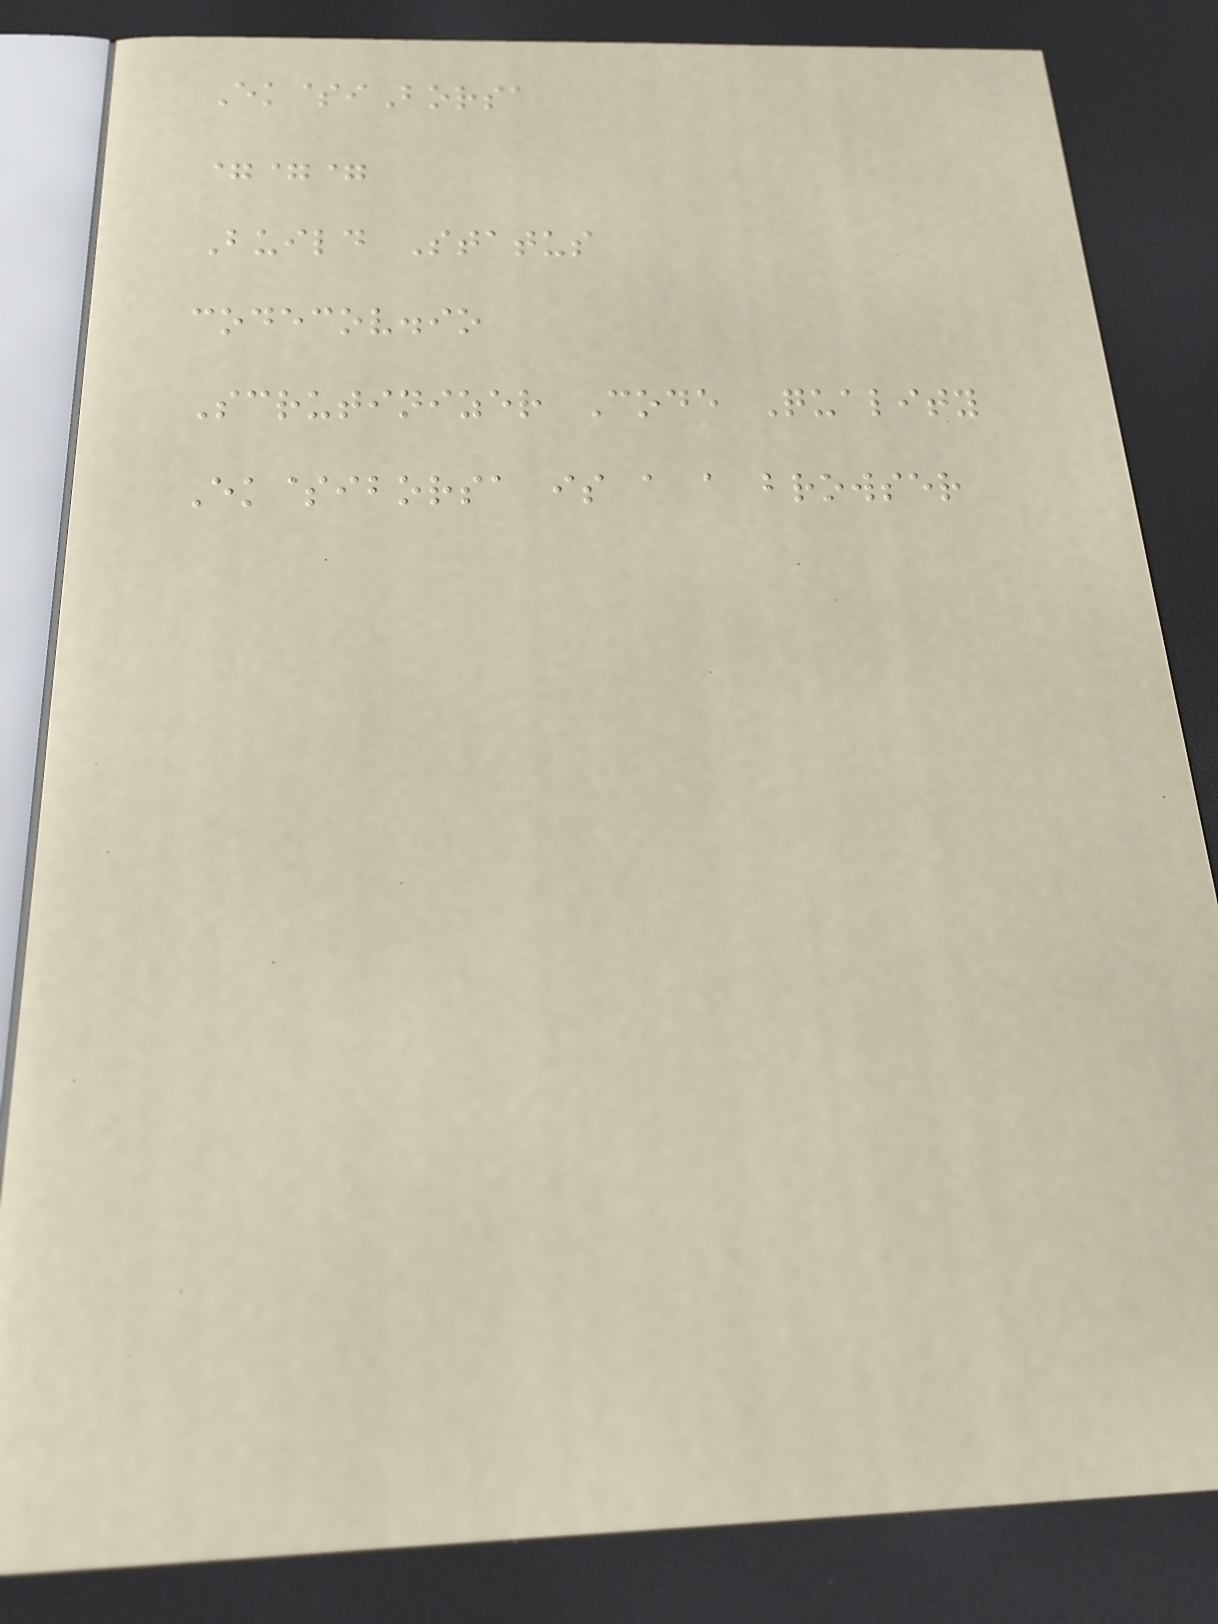Ek$iBorsa
===
Build Status
codecov.io
Scrutinizer Code Quality
Ek$iborsa is a a browser
